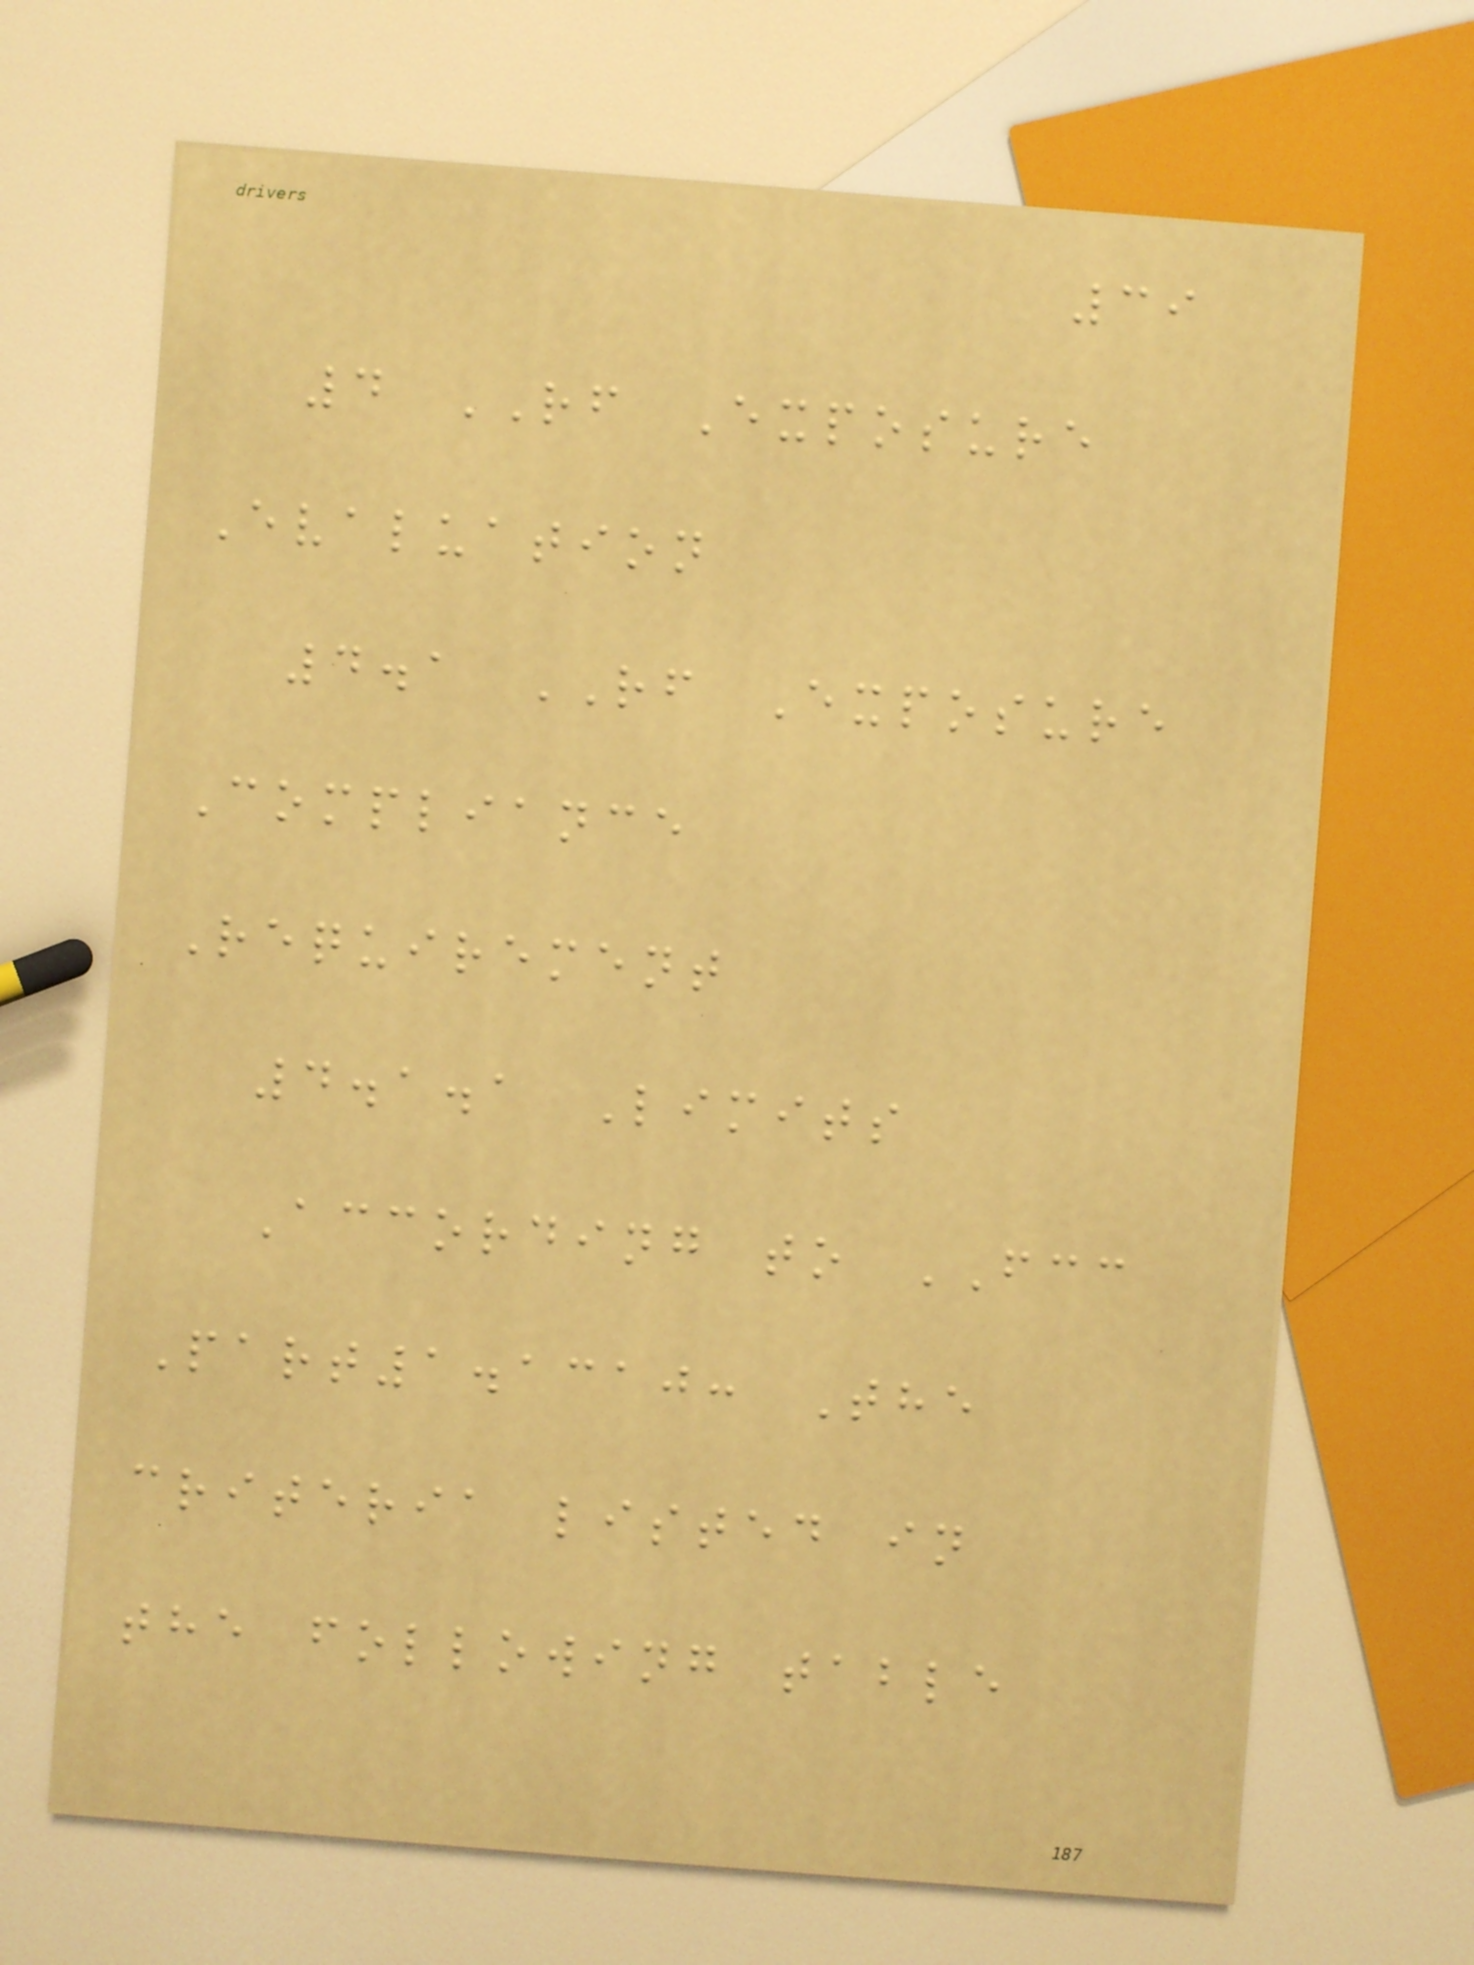39
4 RF Exposure
Evaluation
4.1 RF Exposure
Compliance
Requirement
4.1.1 Limits
According to FCC
Part1.1310: The
criteria listed in
the following table
